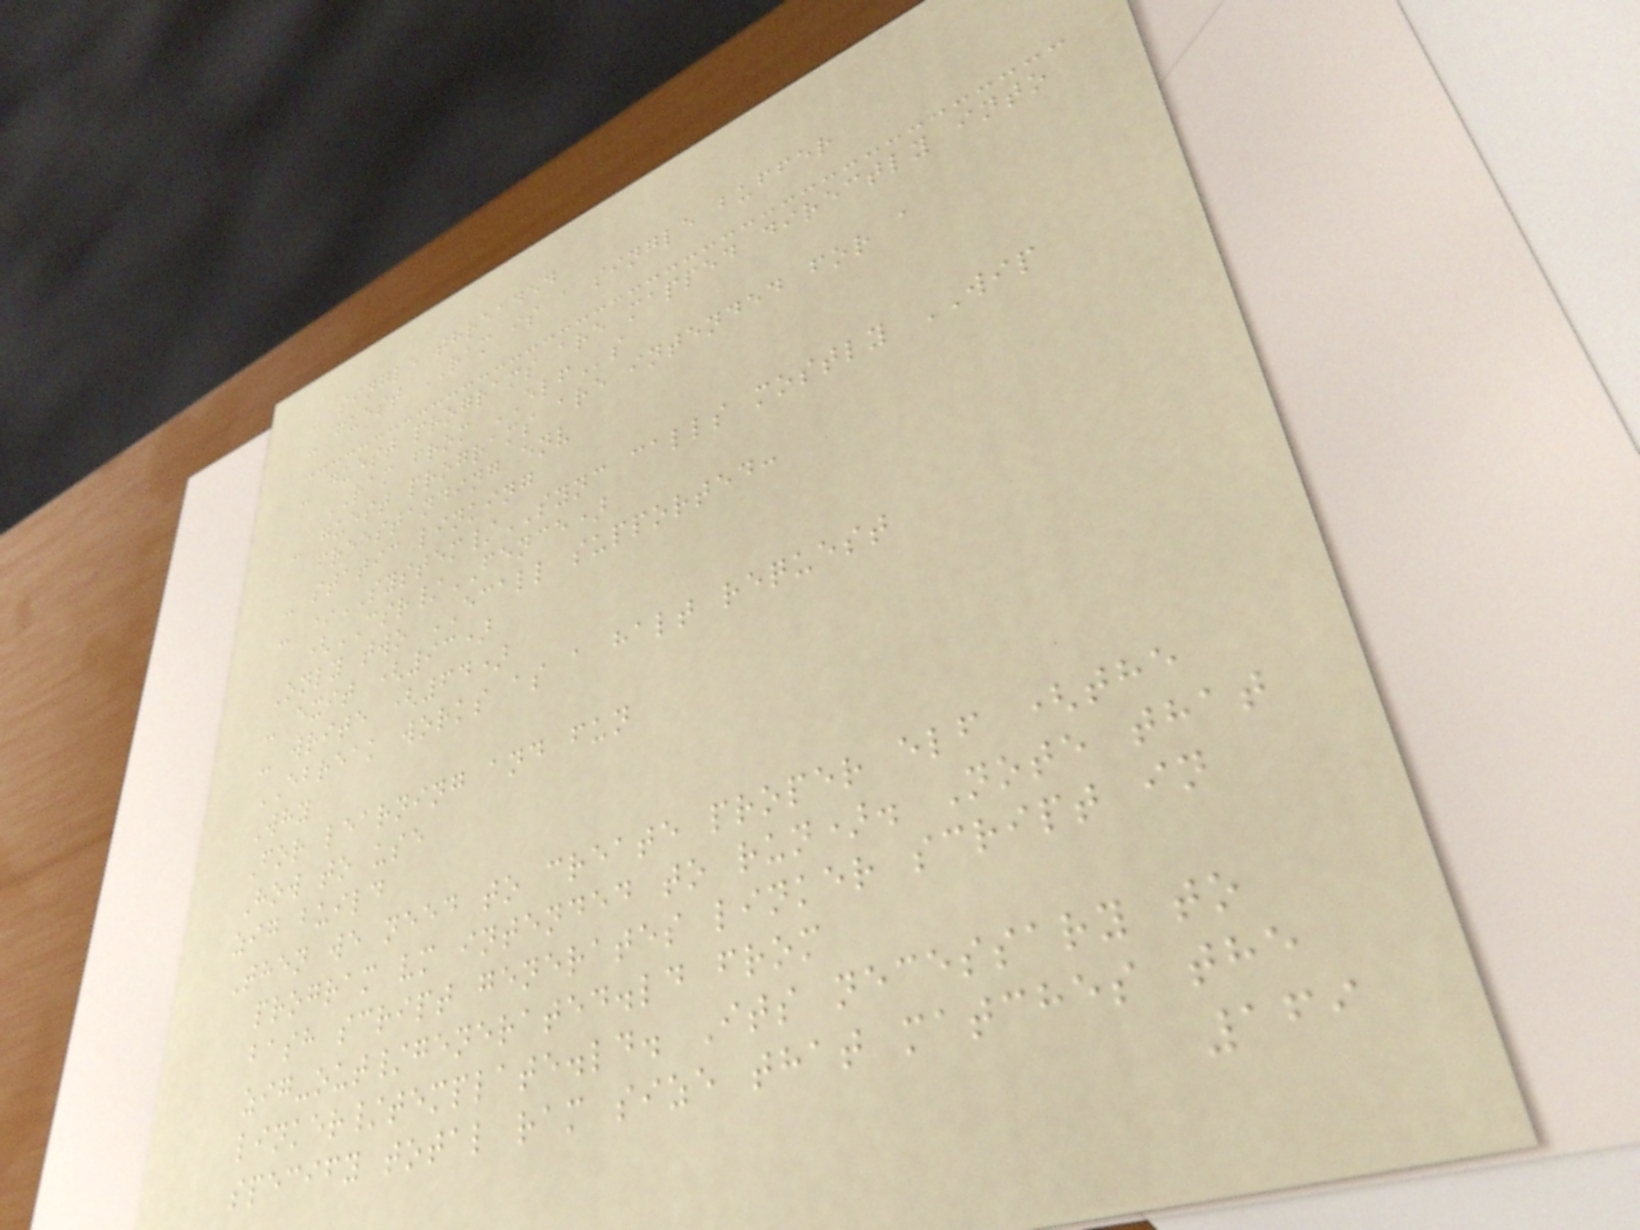- single threaded
- guest RAM is a single buffer
- guest programs are mapped directly into
RAM from ELFs
- guest programs are intended for a
freestanding env
- static linking
- *SYSTEM/SYNC calls mostly WIP
(CSR/FENCE)
Only two ECALL supported:
- exit (93)
- write (64)
EBREAK works as a halt request
Why
For learning and fun
How to use
zig build
Then we need to create proper elf (the
program vm intended to run). Note that
bash script generates linker script in
zig-out/generated.ld from
linker/template.ld. Its necessary to
specify total ram size that matches the
169
